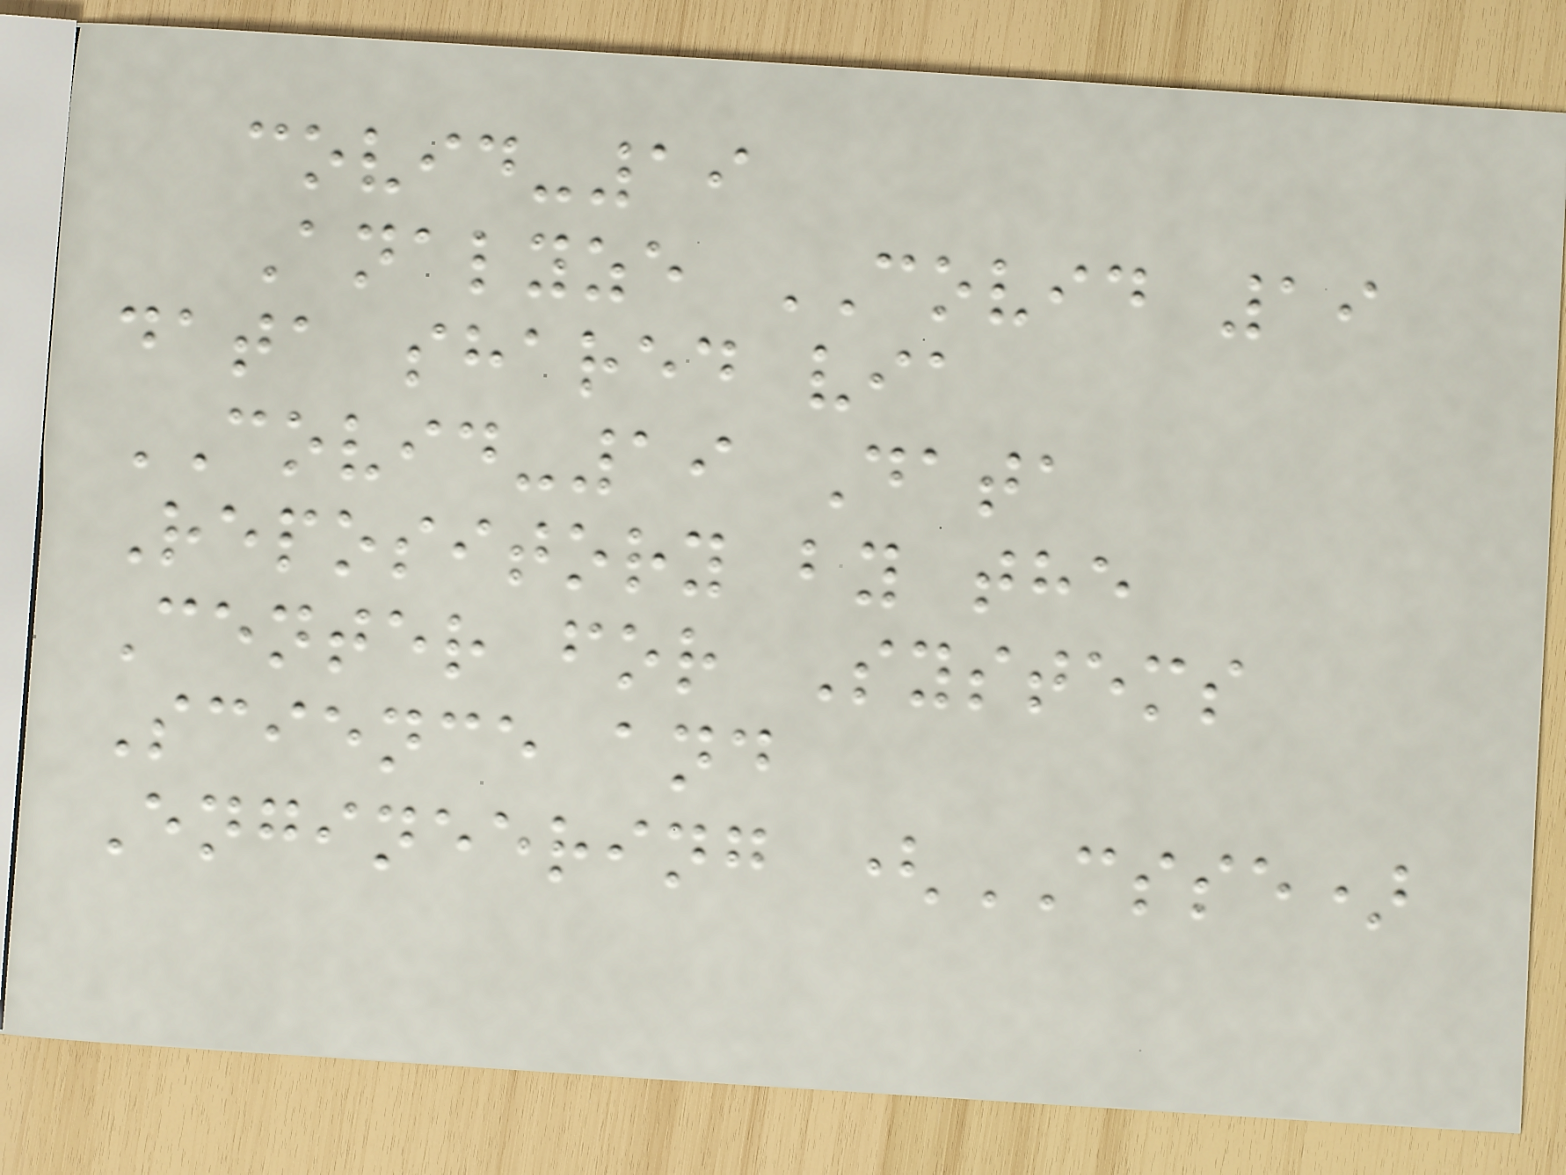covid-19
Analyze COVID 19
data shared via
COVID-19 Data
Repository by the
Center for Systems
Science and
Engineering (CSSE)
